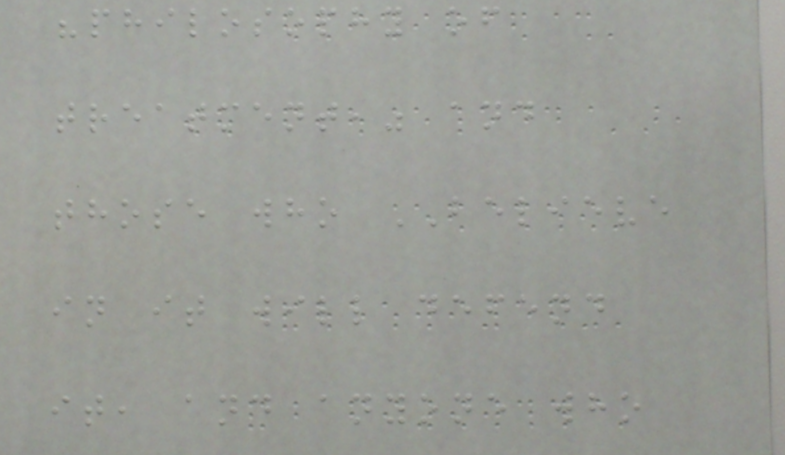"philosophy of
treatment," and
those who BELIEVE
in it will defend
it, and anyone who
